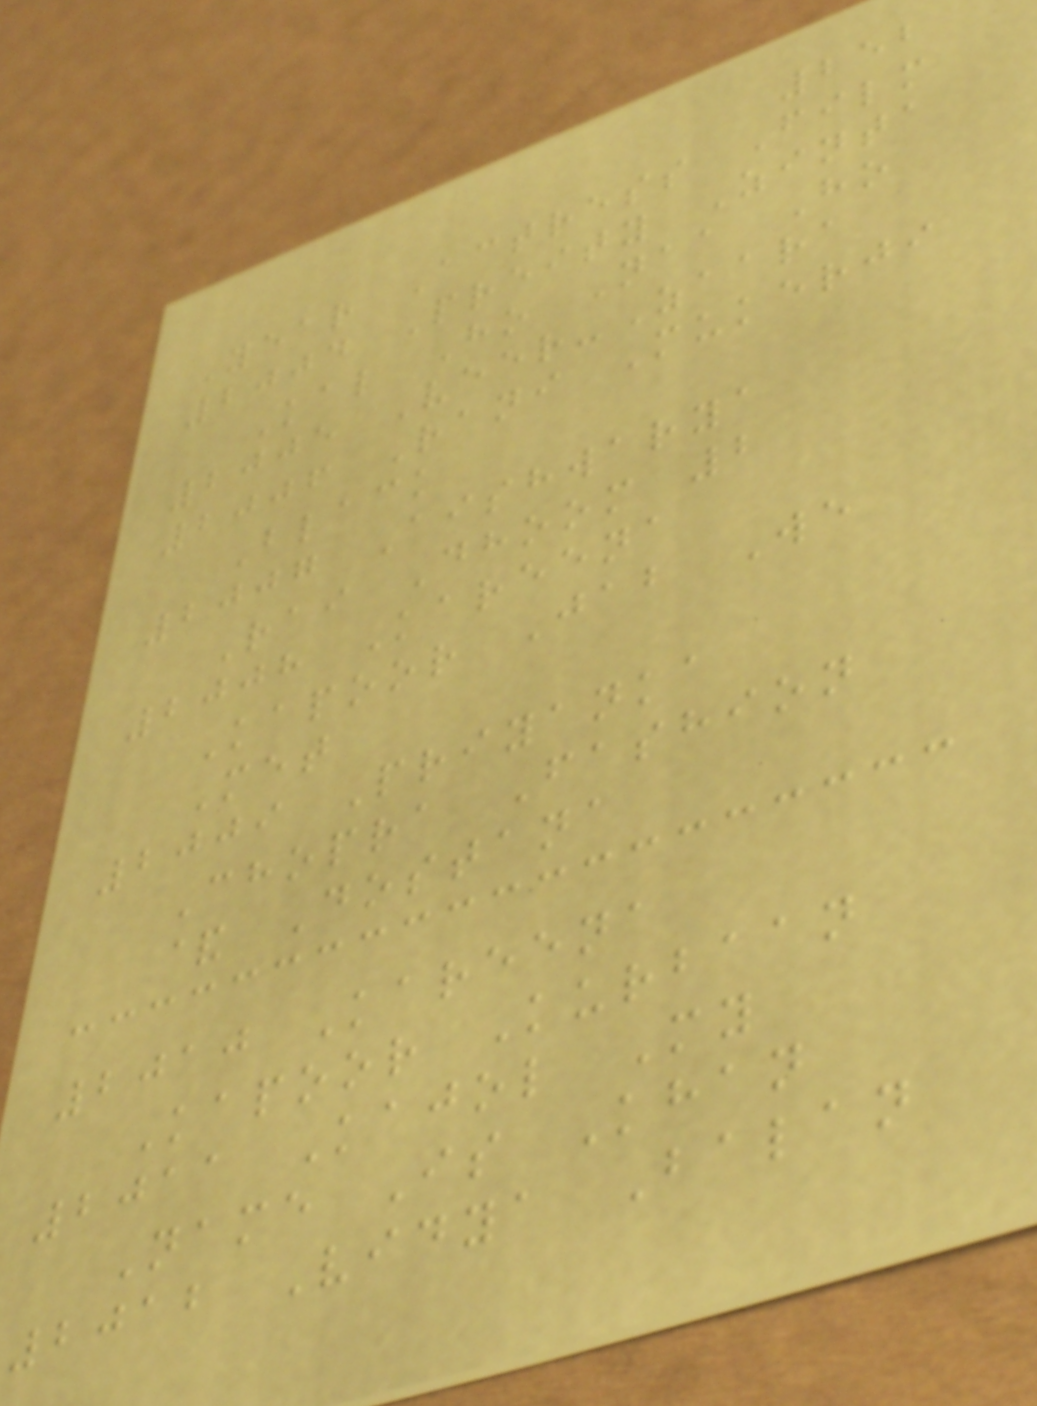252
Year Actress Film
2004 Preity Zinta
Kal Ho Naa Ho
2005 Veer-Zaara
2006 Rani Mukerji
Black
2007 Aishwarya
Rai Dhoom 2
2008 Kareena
Kapoor Jab We
Met
2009 Priyanka
Chopra Fashion
& Dostana
2010 Kareena
Kapoor Kurbaan
2011 Kajol My
Name Is Khan
2012 Vidya Balan
